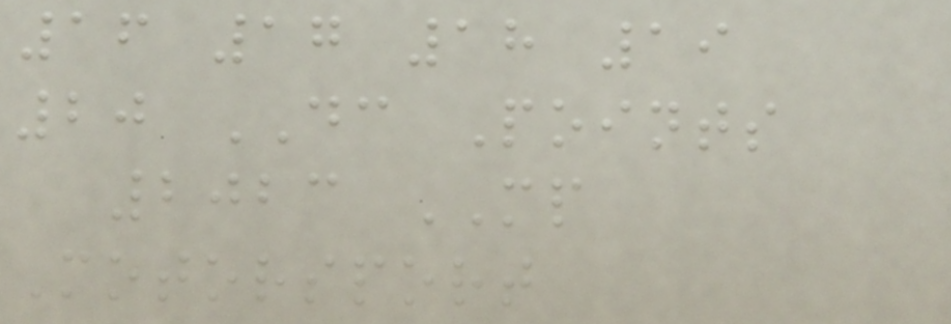16 17 18 19
20 DC Points
2023 MP
Motorsport
